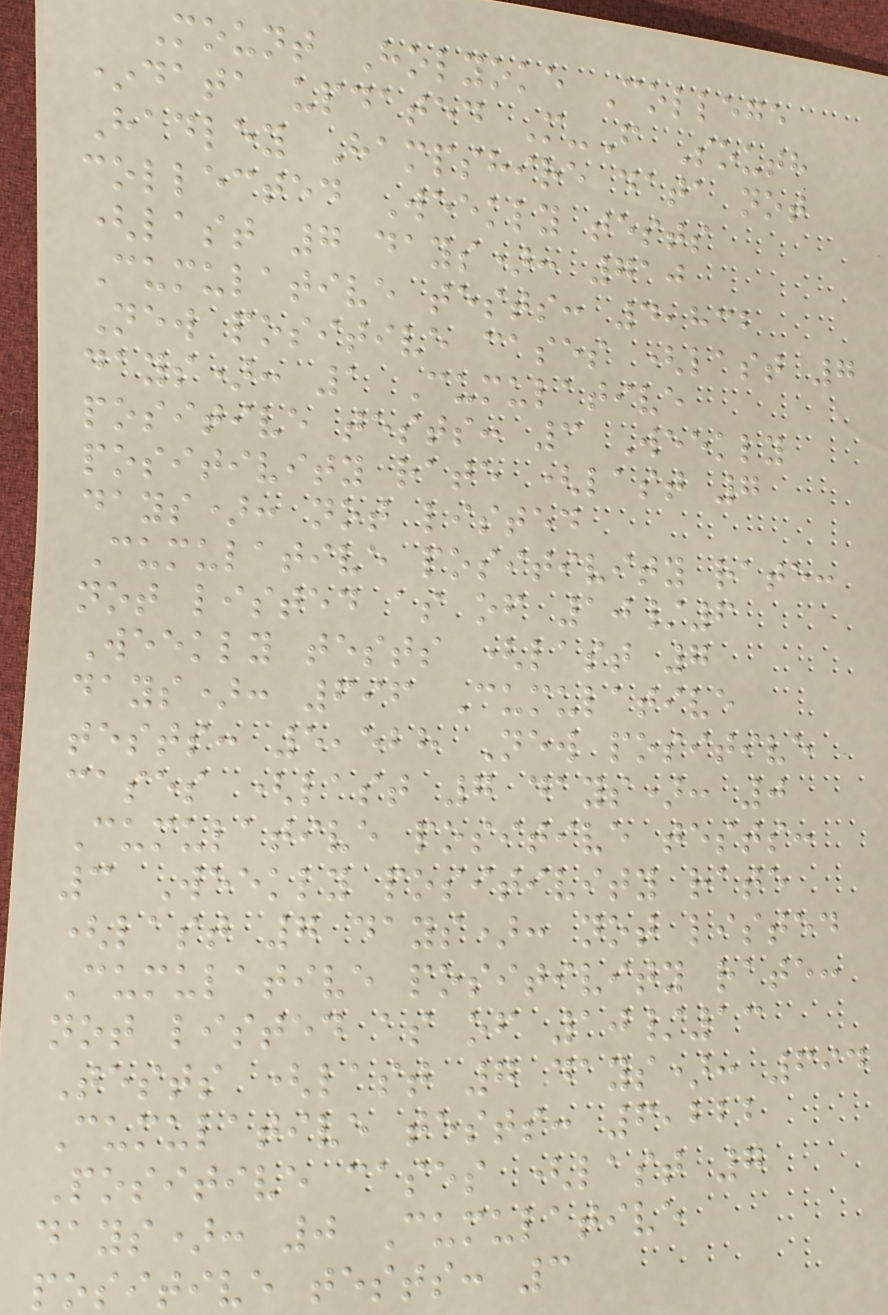Mount Holyoke College
*data updated M-F South
Hadley Hampshire data not
collected Weekly tests
(last 7 days): 710
Cumulative tests: 4,832
New positive cases (last 7
days): 1 Cumulative
positive tests: 3 Weekly
positivity rate (last 7
days): not listed
Cumulative positivity rate:
not listed as of 10/6
Weekly tests (last 7
days): 696 Cumulative
tests: 5,528 New positive
cases (last 7 days): 0
Cumulative positive tests:
3 Weekly positivity rate
(last 7 days): not listed
Cumulative positivity rate:
not listed as of 10/13
Tests (last 7 days): 694
Cumulative tests: 6,222
Positive cases (last 7
days): 0 Cumulative
positive tests: 3
